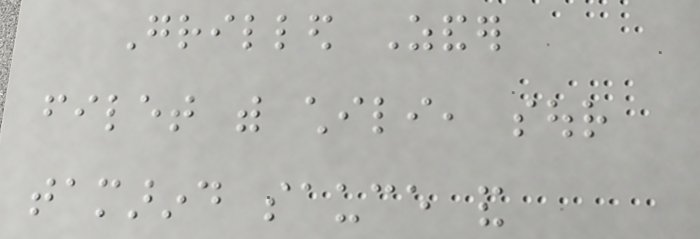Grilled Zander
filet with chili, sour
tamarind sauce and
